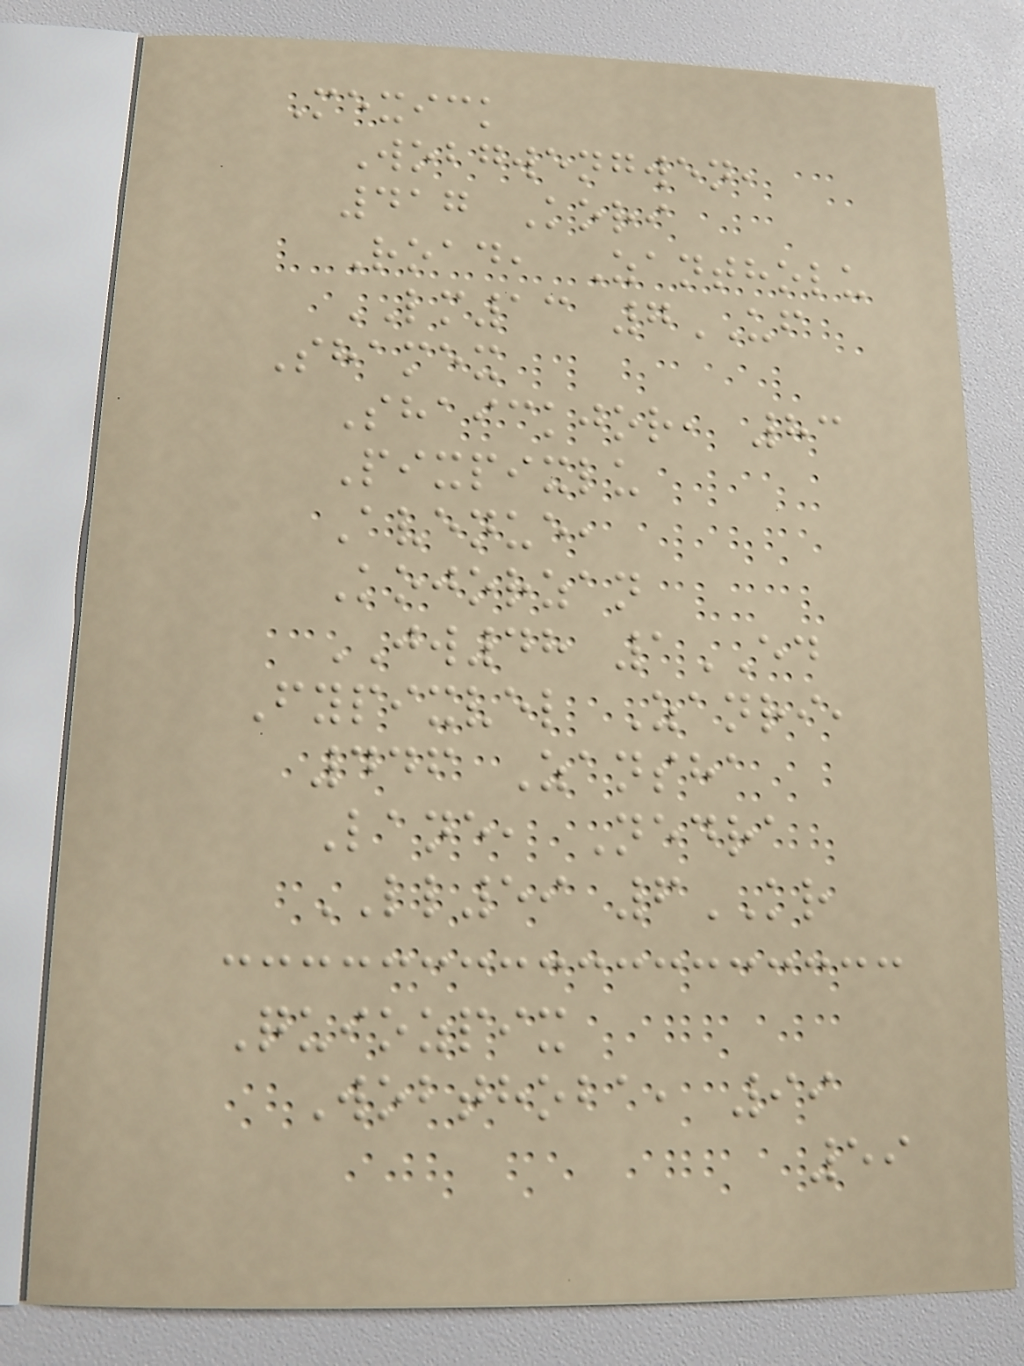Mexick
Wobgwengwen,
417 Kori
Road, Zantholu
LM13 7UF
Shamex
Shaickjor, 83
Pixpixlu
Avenue,
Kojorzan
JW48 1ED
Fypixvel Zanri,
446 Zansha
Lane, Nedra
LL59 6KR
Quiozpix
Wobthoba, 99
59
